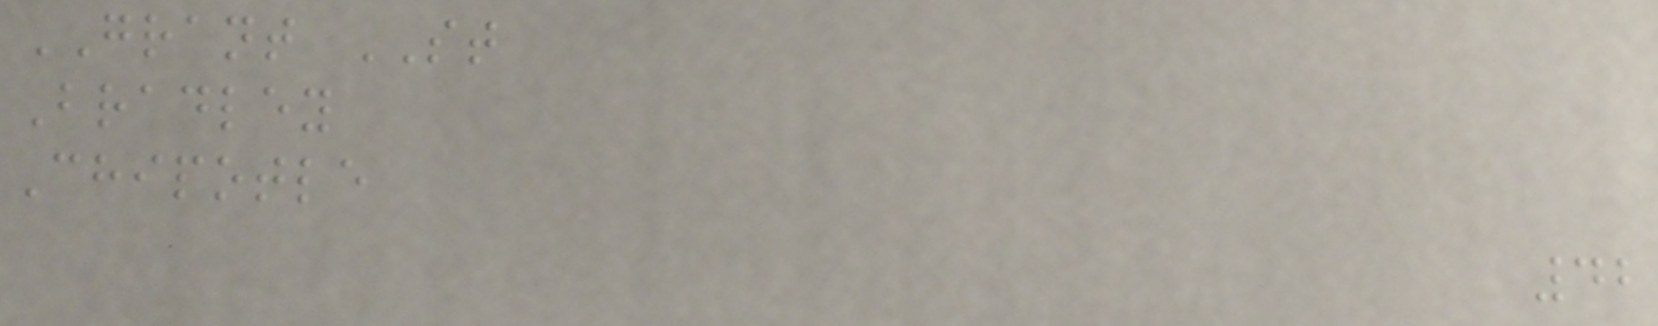GRANT ST
Bradley
Chipotle
42
